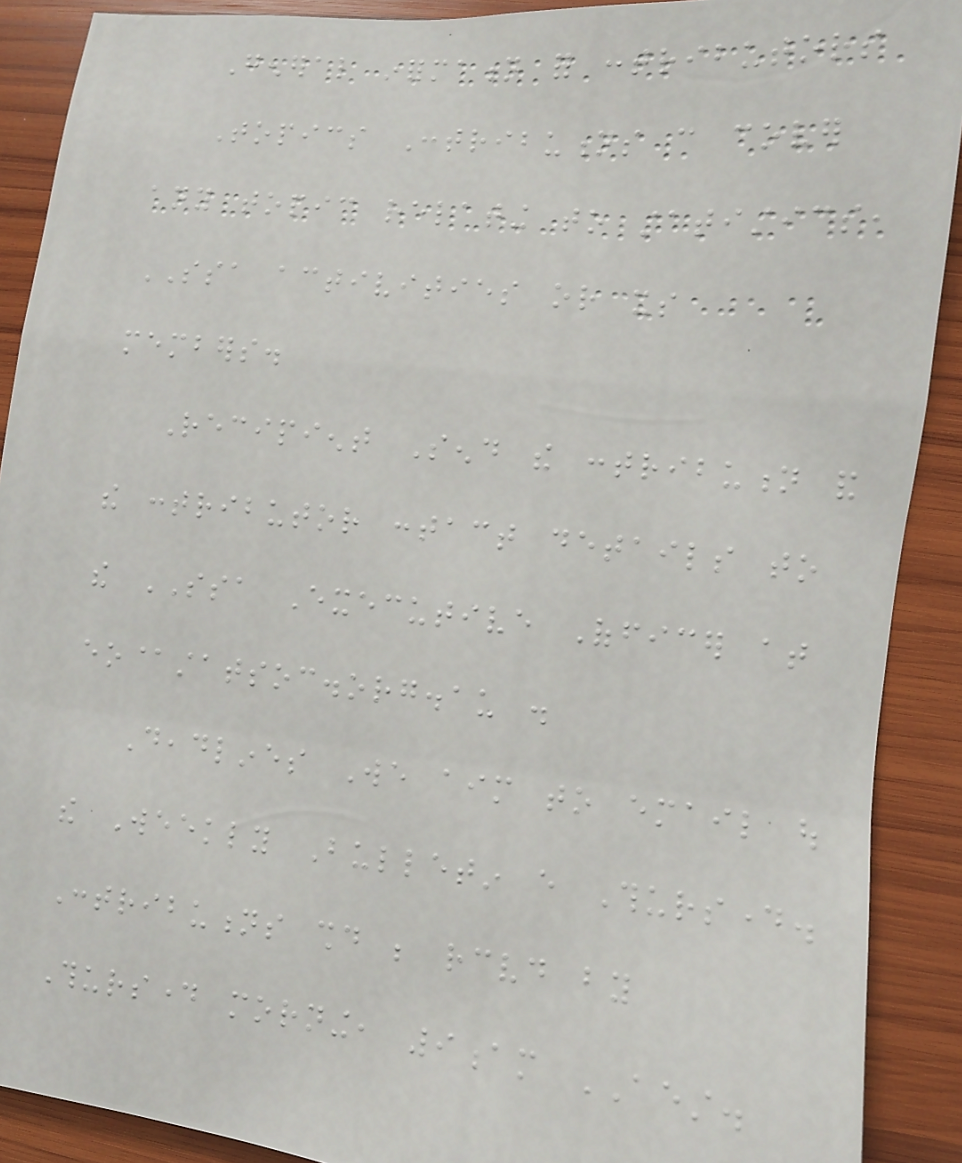General information for contributors
Topics Contributions can cover
any topic relating to statistics,
SSA activities or its
members.
Recipient Send the contribution and
the contributor contact details to
the SSA Executive Officer at
eo@statsoc.org.au .
Deadlines We aim to email out
the Weekly Bulletin every Thursday.
Contributions should be received by
Thursday morning, 9am AEST.
